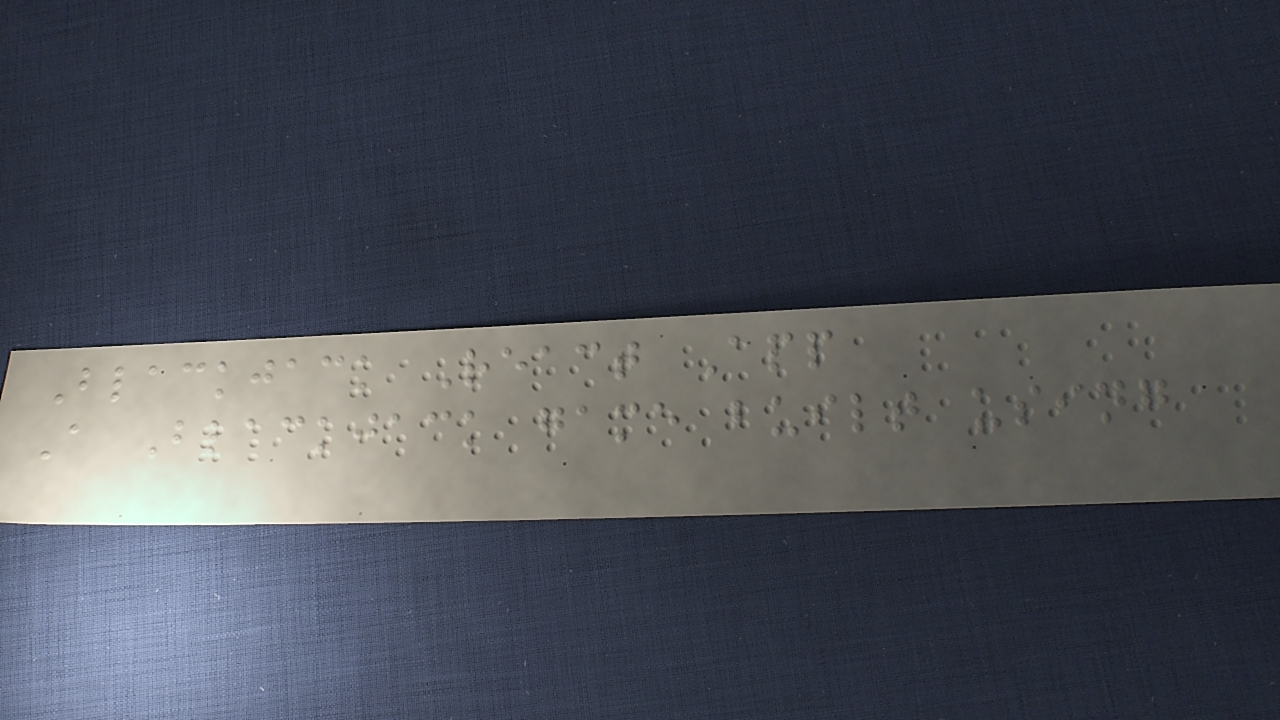Blackjack React App
A Blackjack game built using
